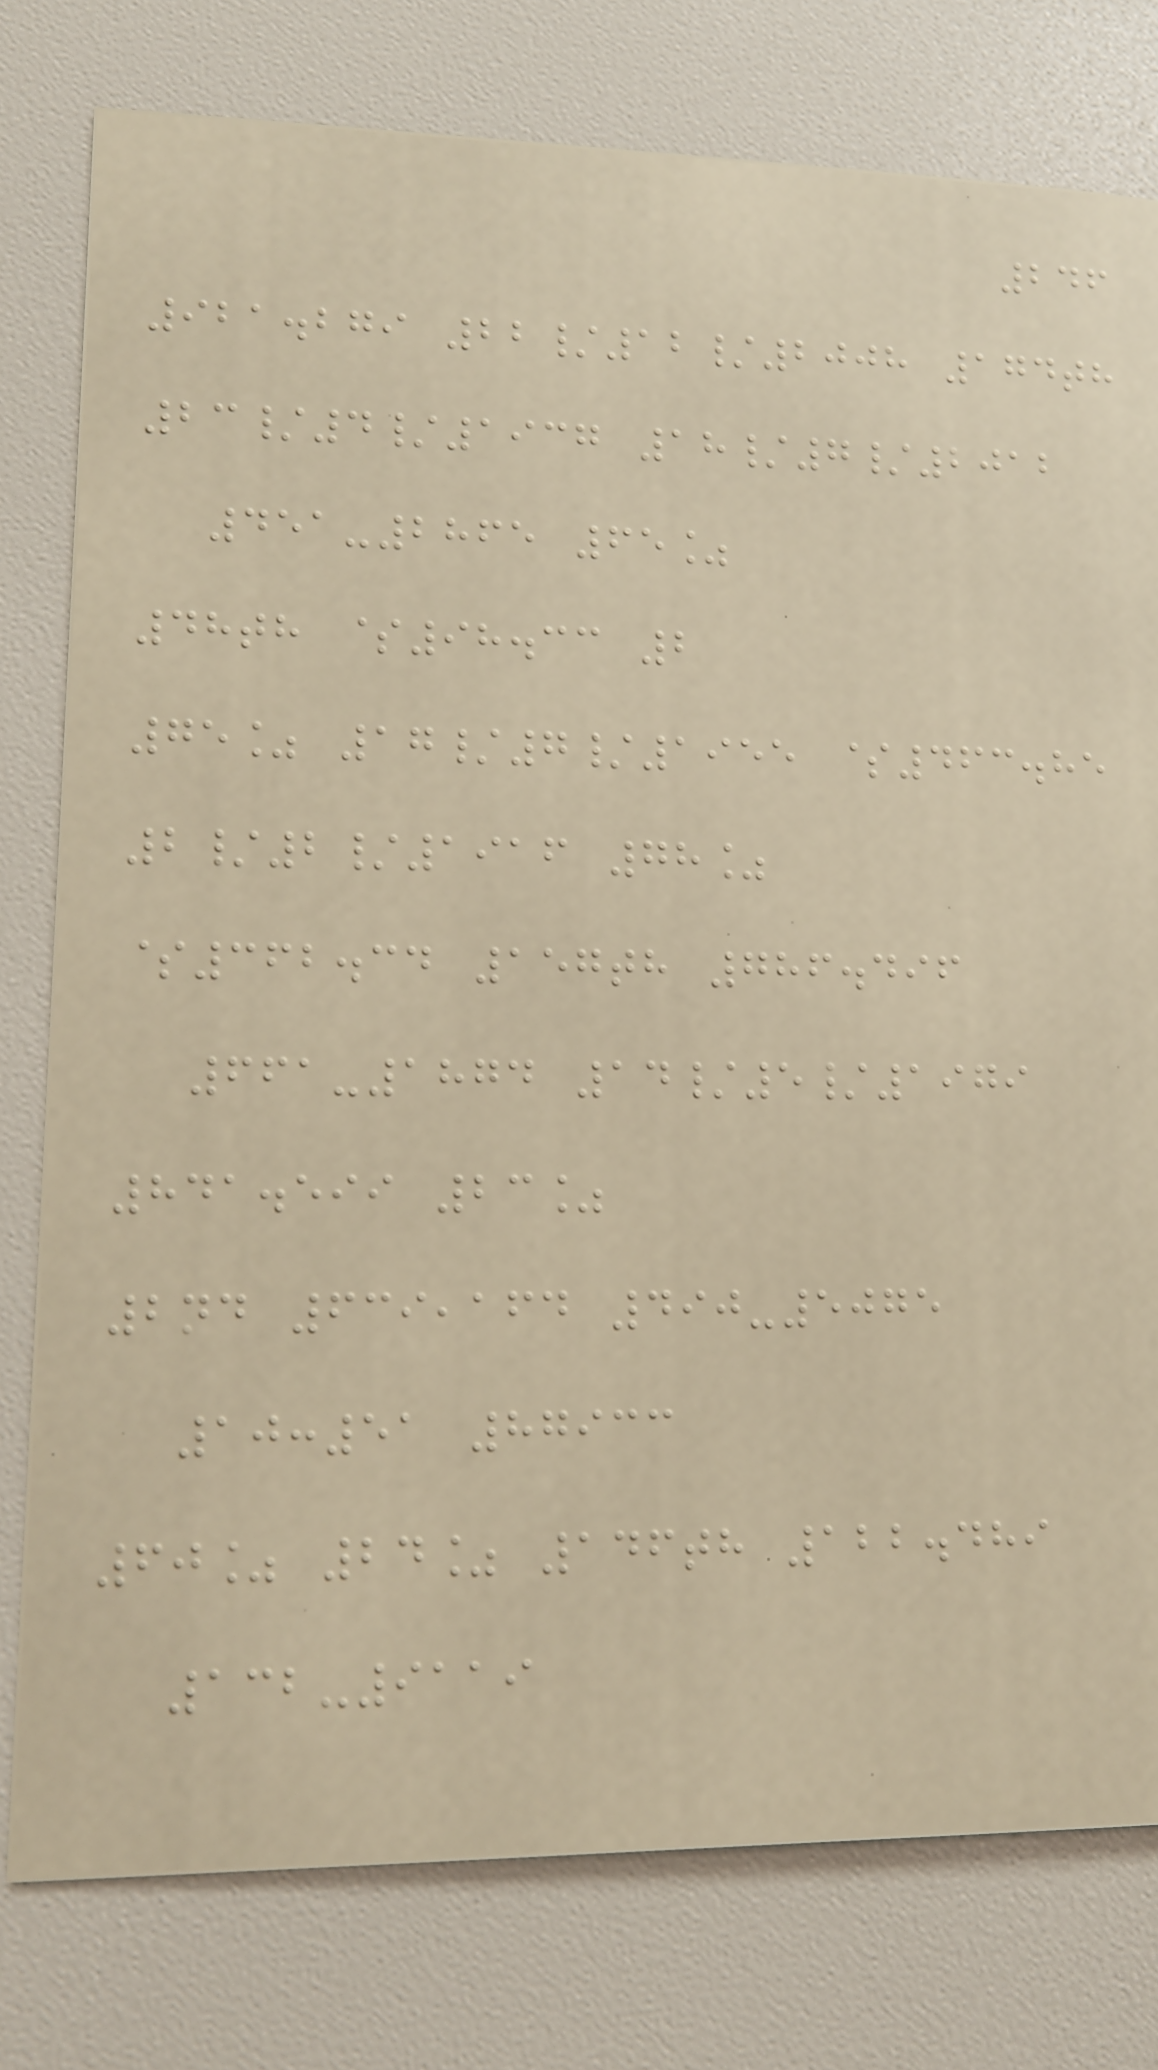246
921.279 22/12/2008 174th
23/4/1937 18/7/2012
451-2865 65%
48th $98.33 2
75% 17/7/1955 $463.85
2/2/1916 78%
$362.34 157th 786.496
661-1874 14/5/1979
841.599 23%
2nd 639,164 490-5075
10:51 87933
60% 24% 146th 122.489
132-9119
